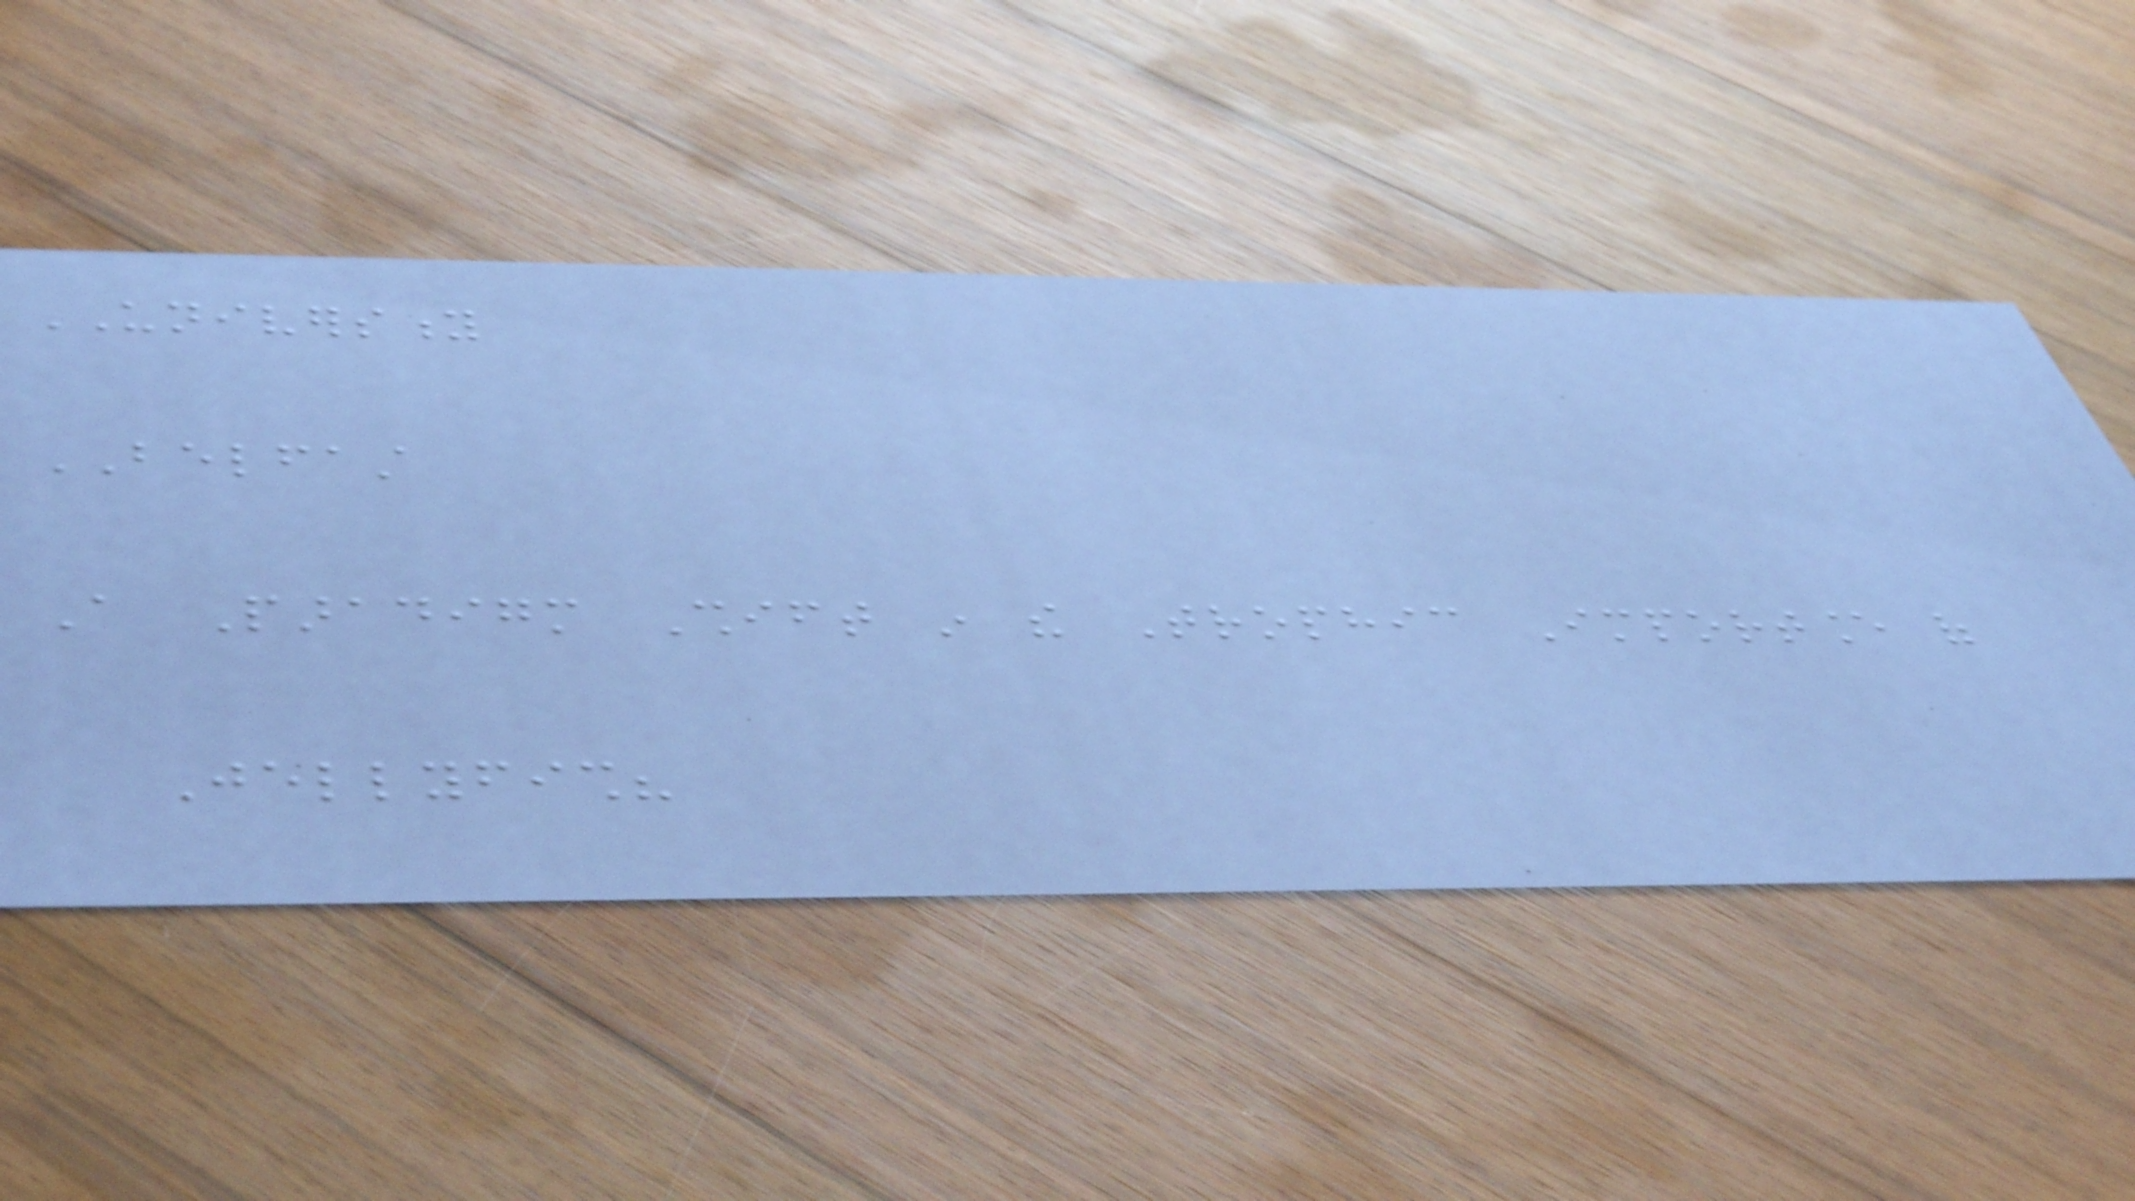UNIVERSITY
BELFAST
A Paradigm Shift in the Trophic Importance of
Jellyfish?
